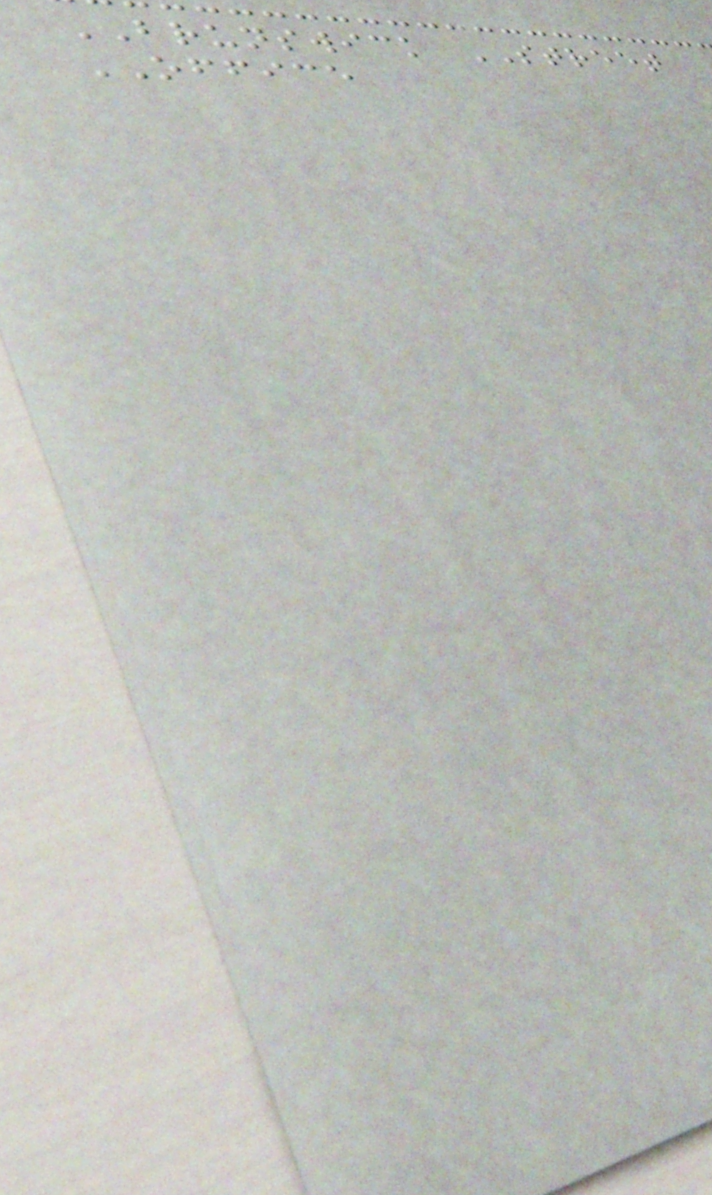BRUNSWICK STREET
OFFICE
